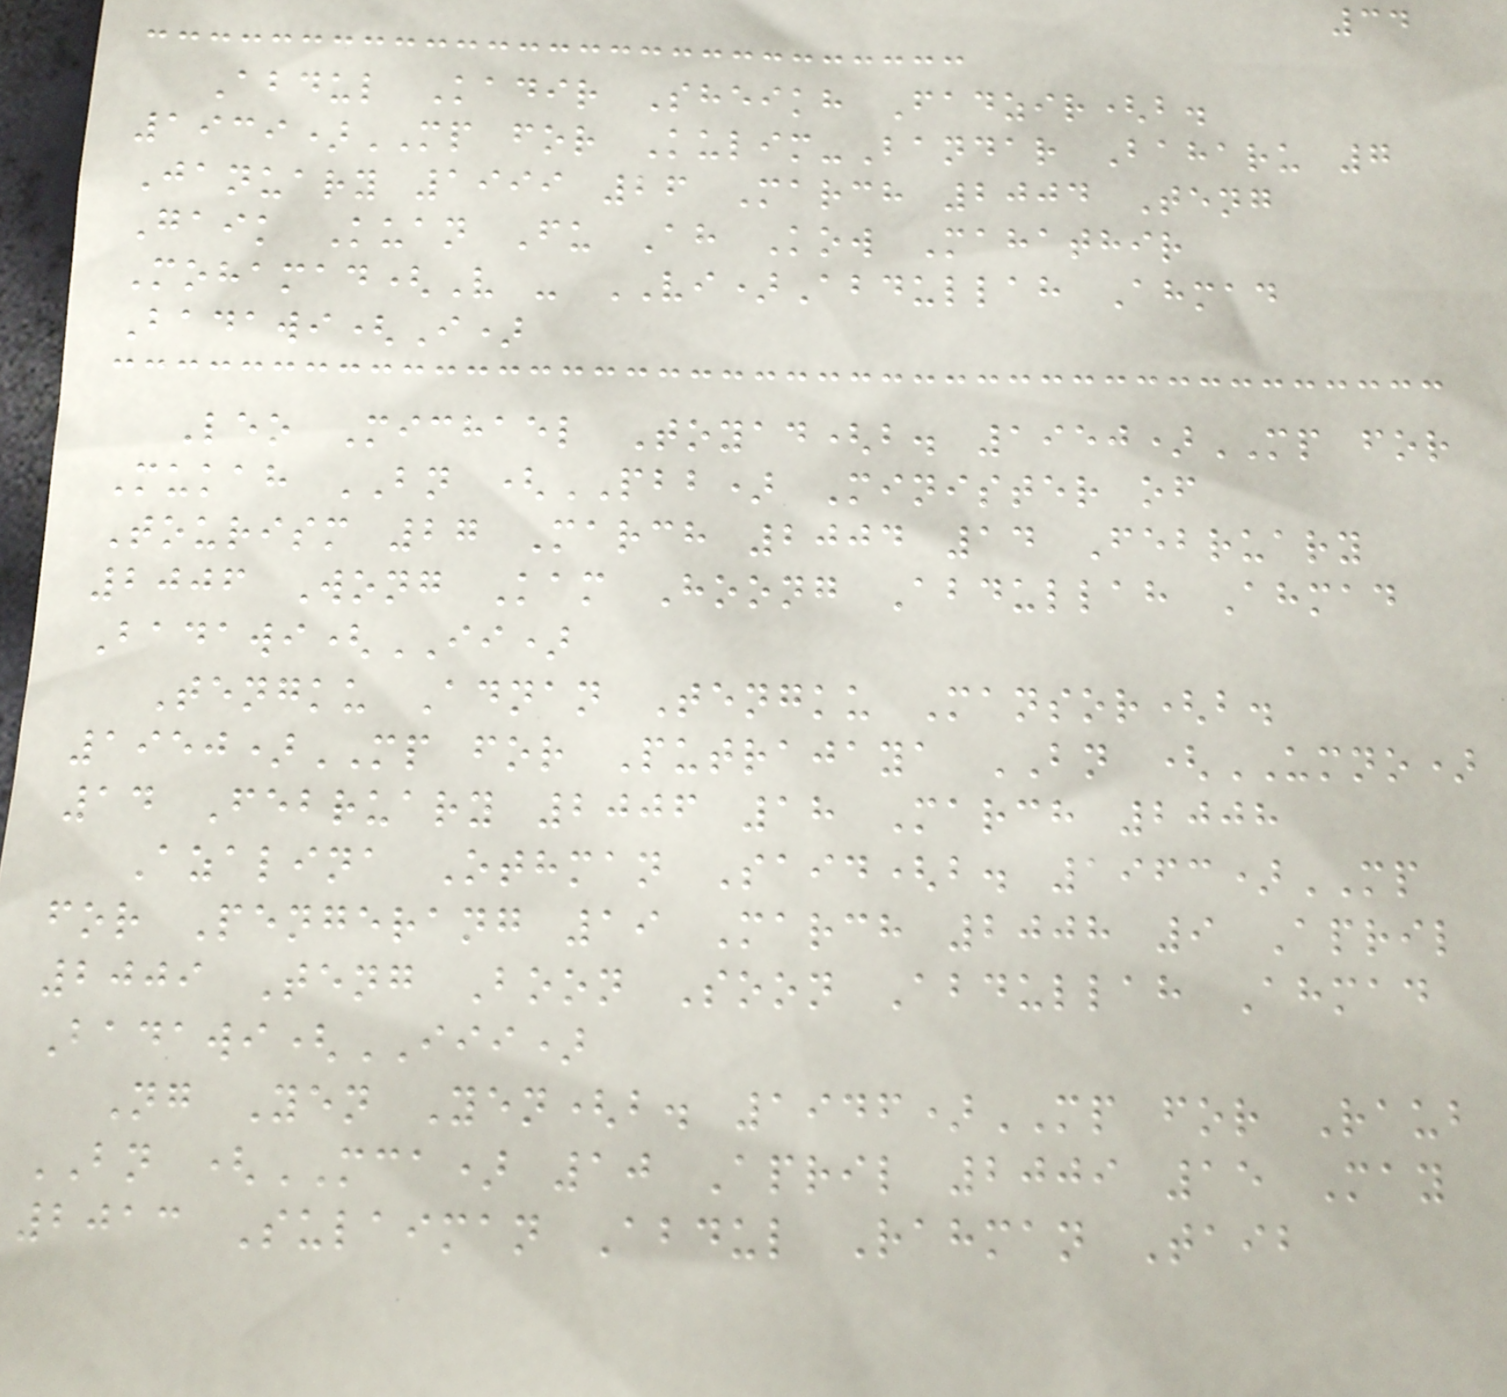34
Abdul Kadir Sheikh Fadzir(b.
1939)MP for Kulim-Bandar Baharu 7
January 1999 26 March 2004 Teng
Gaik Kuan Fu Ah Kow Mahathir
Mohamad(V - VI)Abdullah Ahmad
Badawi(I)
Leo Michael Toyad(b. 1950)MP for
Mukah BN (PBB) Minister of
Tourism 27 March 2004 14 February
2006 Wong Kam Hoong Abdullah Ahmad
Badawi(II)
Tengku Adnan Tengku Mansor(b.
1950)MP for Putrajaya BN (UMNO)
14 February 2006 18 March 2008
Azalina Othman Said(b. 1963)MP
for Pengerang 19 March 2008 9 April
2009 Teng Boon Soon Abdullah Ahmad
Badawi(III)
Ng Yen Yen(b. 1946)MP for Raub
BN (MCA) 10 April 2009 15 May
2013 Sulaiman Abdul Rahman Taib
